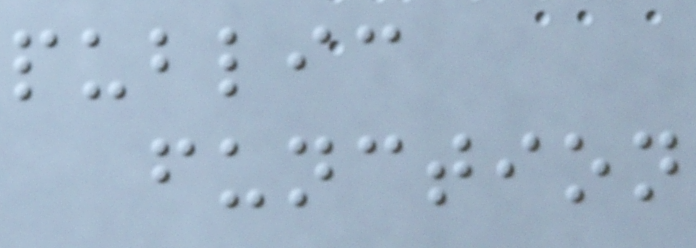public
function
